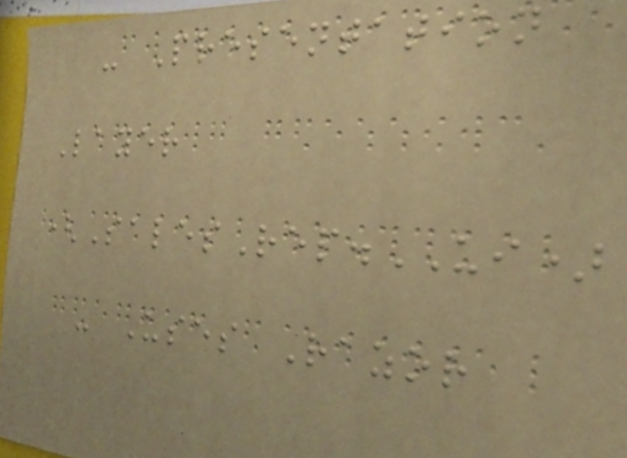- Presentation
Layer
(SalesRep.UI)
- Uses Razor
